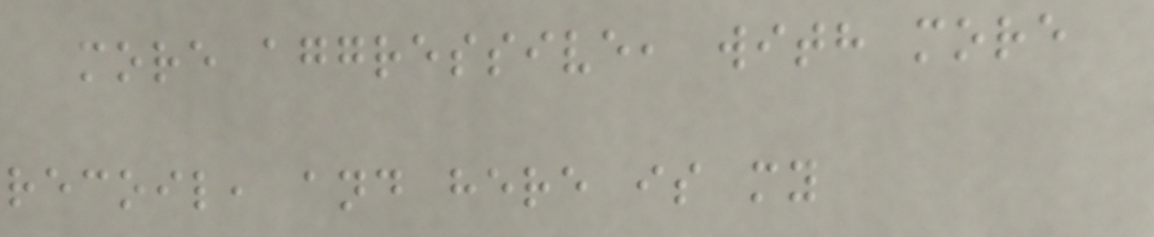more aggressive, with more
recoil, and here is my
